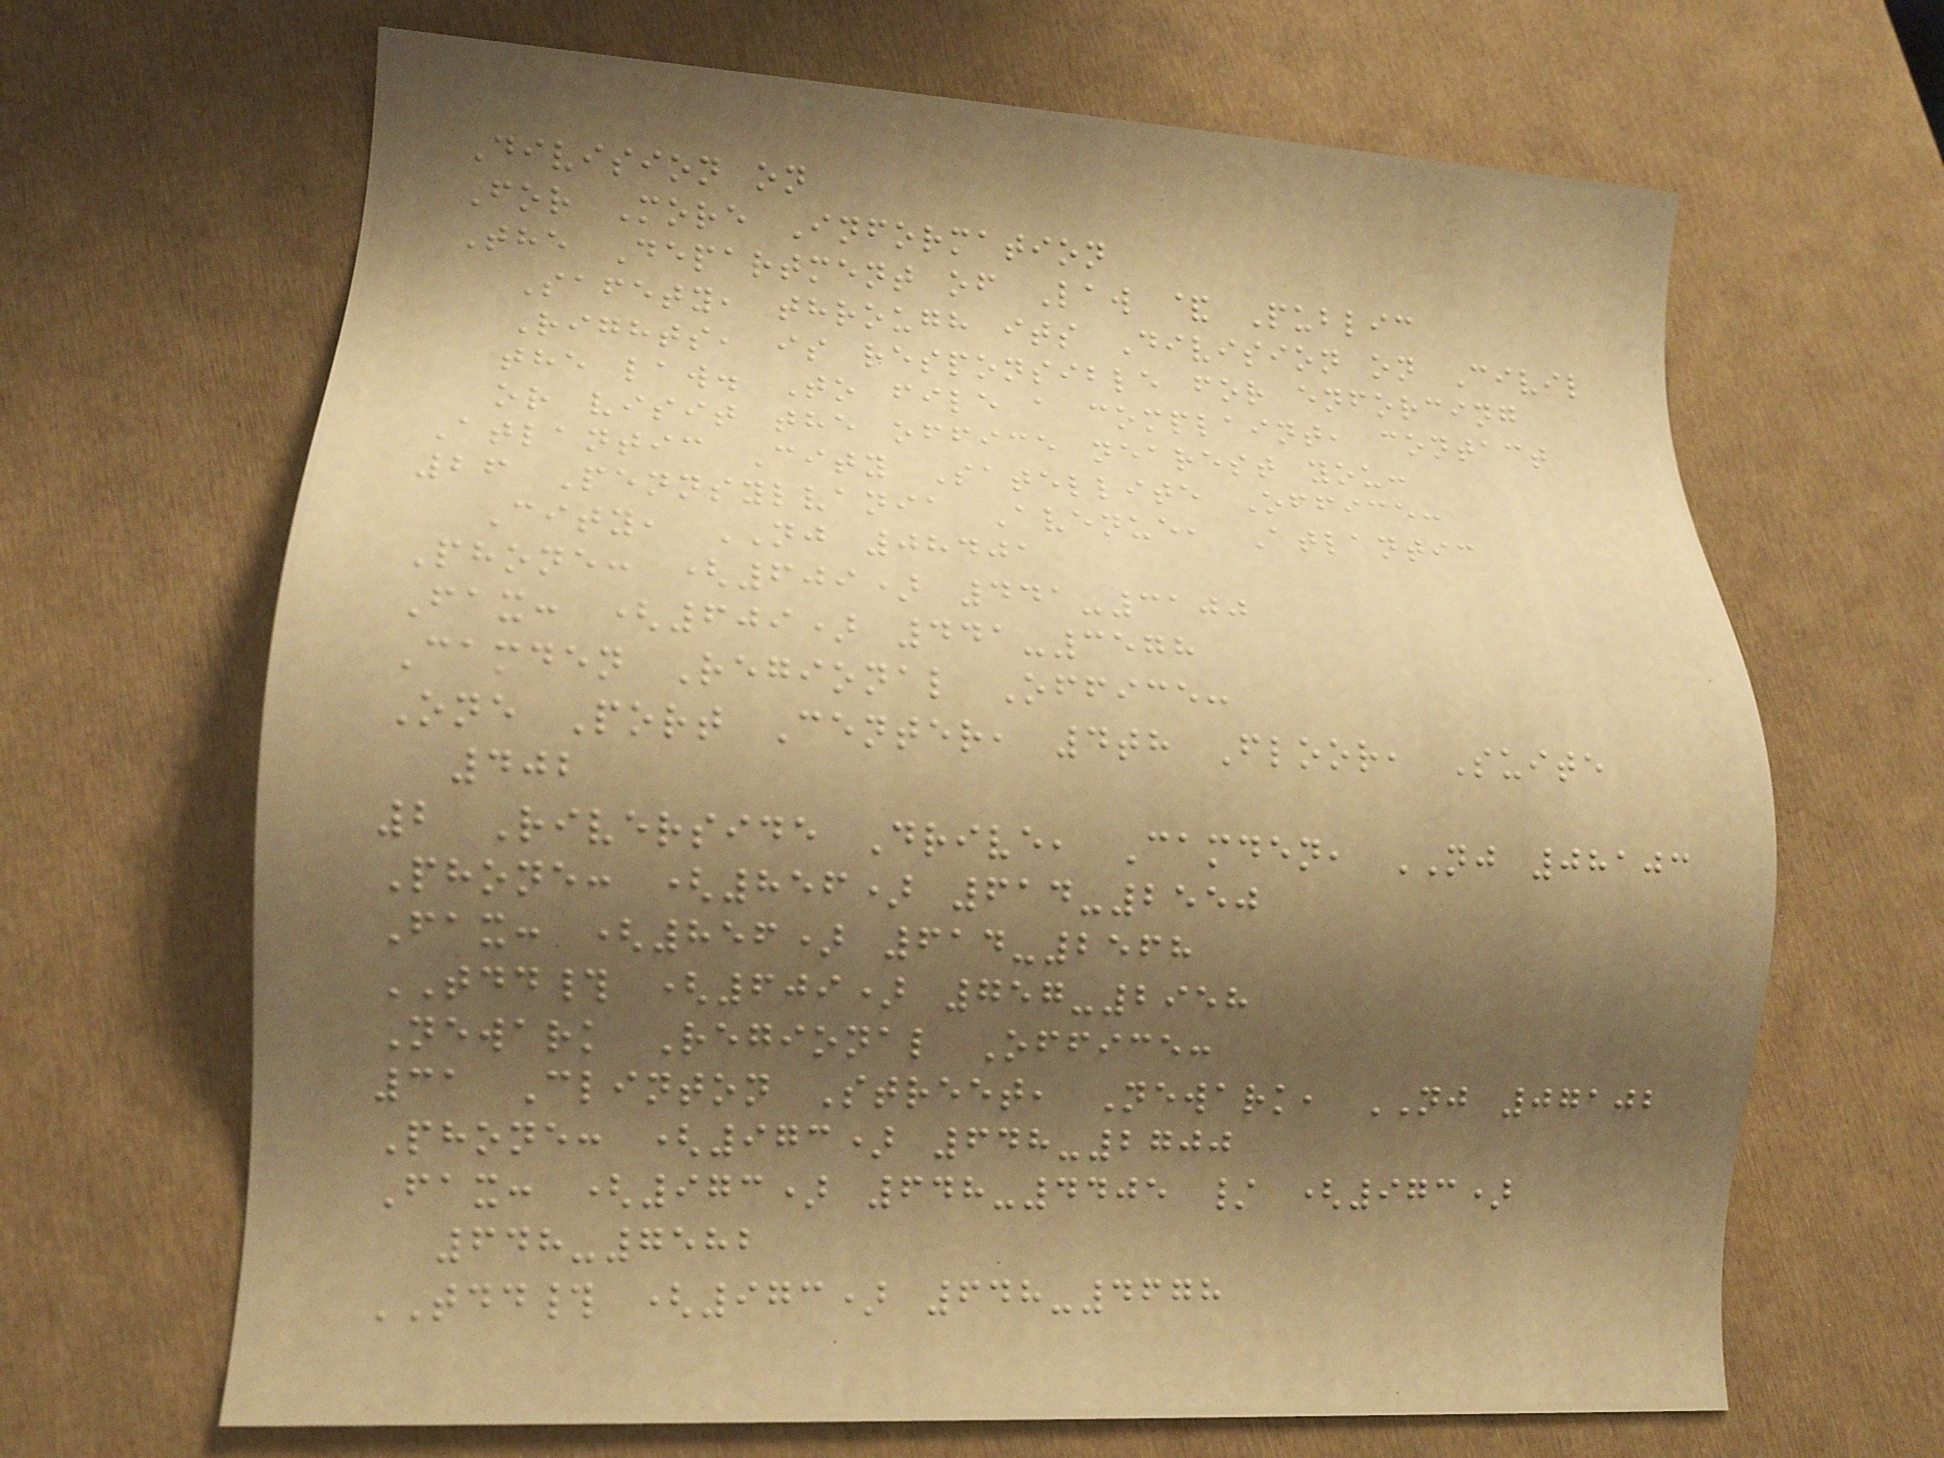Division on
For More Information
The Department of Law & Public
Safety, through its Division on Civil
Rights, is responsible for enforcing
the law. To file a complaint, contact
or visit the office nearest you:
Atlantic City Satellite Office:
26 Pennsylvania Avenue, Atlantic
City, NJ 08401
Phone: (609) 441-3100
Fax: (609) 441-3578
Camden Regional Office:
One Port Center, 4th Floor, Suite
402
2 Riverside Drive, Camden, NJ 08103
Phone: (856) 614-2550
Fax: (856) 614-2568
TDD# (609) 757-2958
Newark Regional Office:
31 Clinton Street, Newark, NJ 07102
Phone: (973) 648-2700
Fax: (973) 648-4405 / (973)
648-7582
TDD# (973) 648-4678
